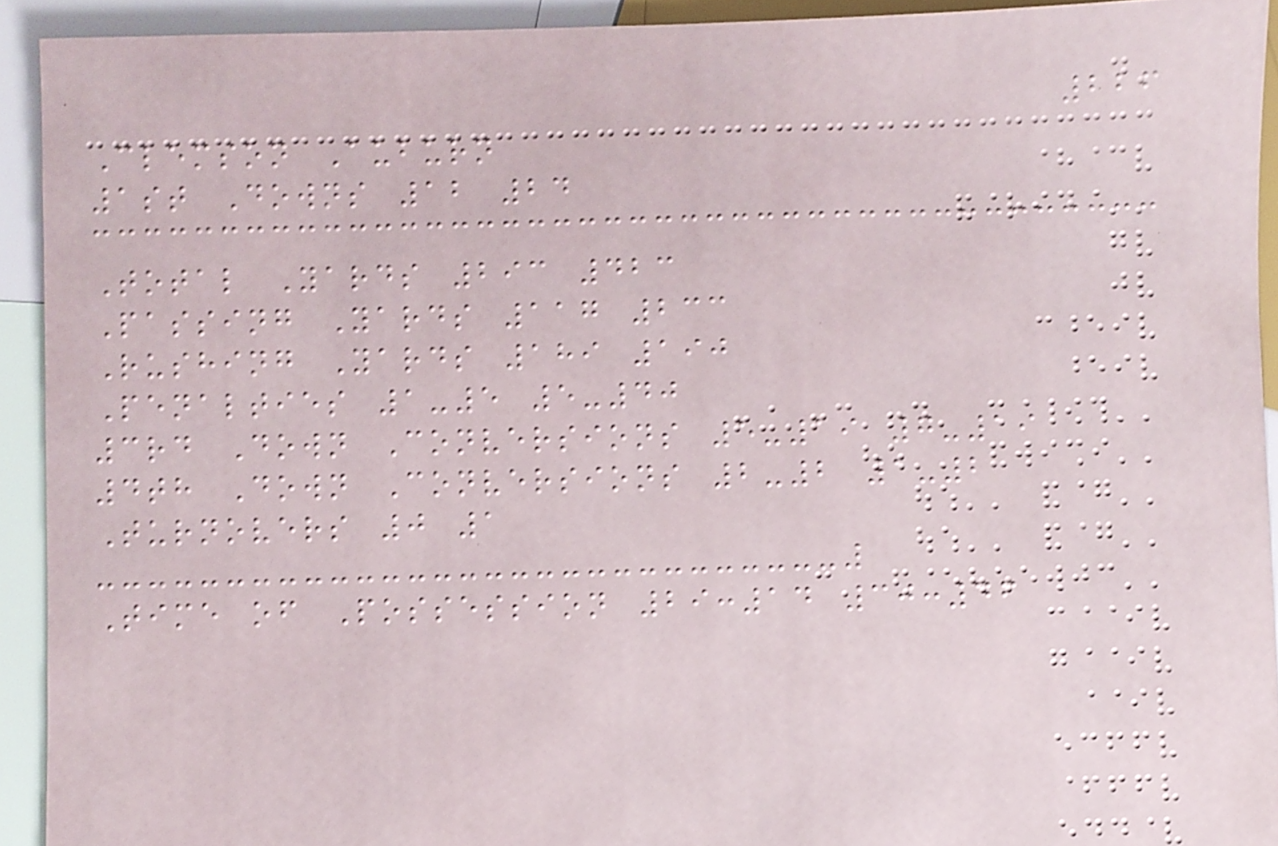226
Clemson Auburn
1st Downs 12 24
Total Yards 293 423
Passing Yards 117 233
Rushing Yards 189 190
Penalties 1-5 5-40
3rd Down Conversions 5-19 7-19
4th Down Conversions 2-2 1-2
Turnovers 0 1
Time of Possession 29:14 30:46
